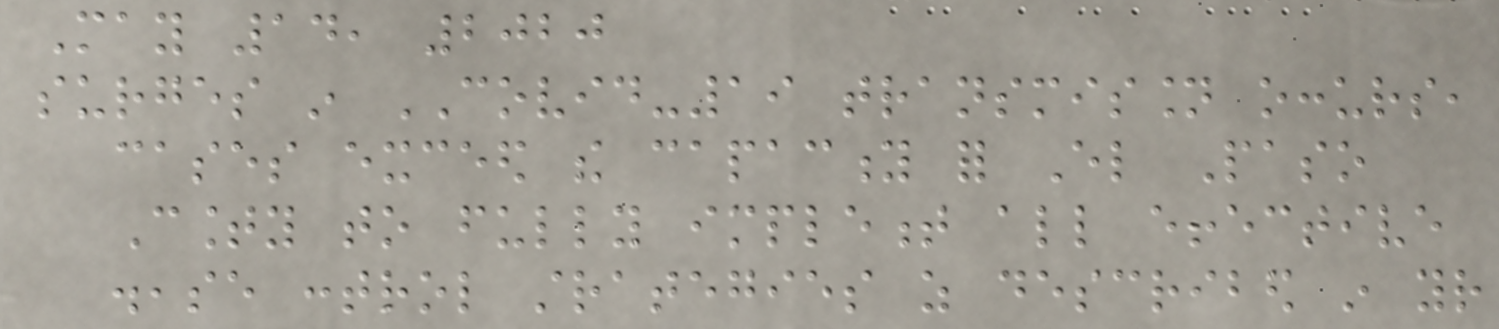May 14, 2020
surges in COVID-19 transmission occurs,
cases exceed the capacity for El Paso
County to fully implement all effective
disease control strategies as described in your
